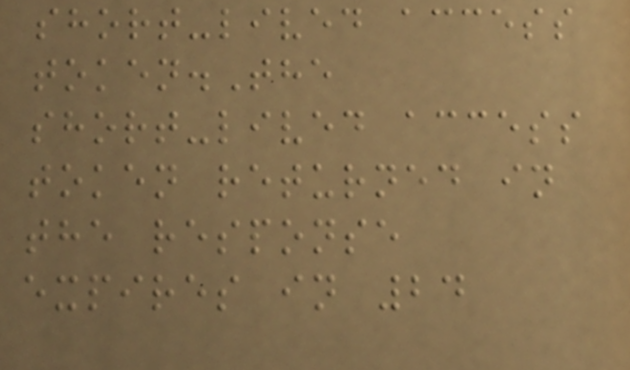short-lived access
token.The
short-lived access
token returned in
the response
expires in 24
